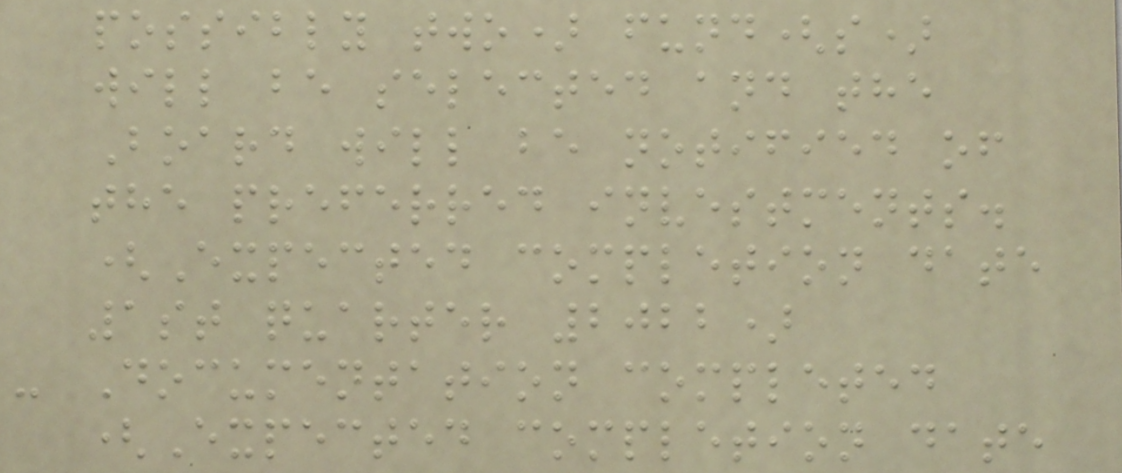possibly two) fund(s)
will be selected and the
Board will be notified of
the preferred investments.
(Expected completion date
1st quarter 2022)
- Documentation completed
(Expected completion date
